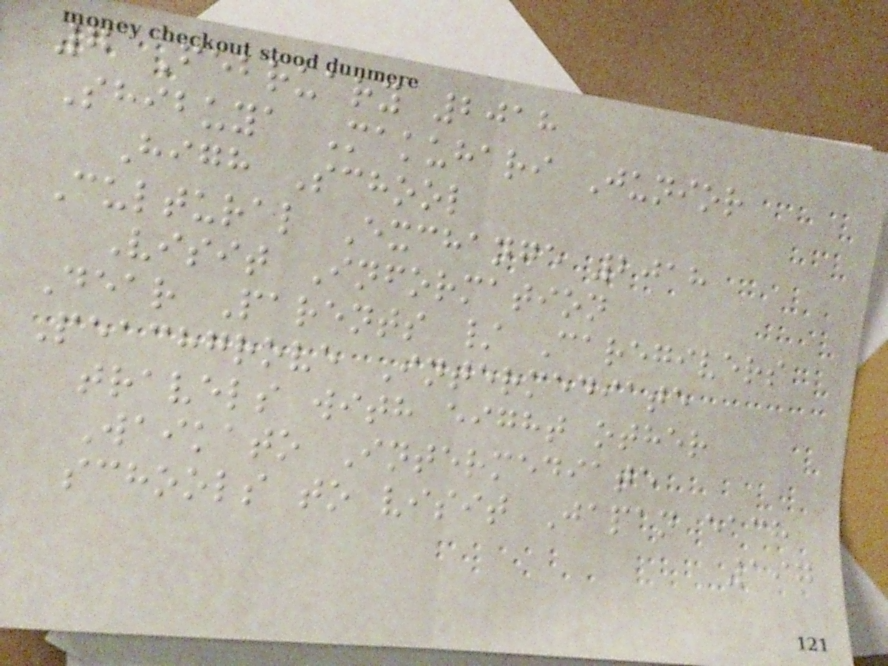7 February 2018
Shibuya Makuhari Junior
High School
Cultural Exchange 2018
Visit Information
Dear Parents / Caregivers
Peachgrove Intermediate
travels with eight other
Waikato Intermediate
schools to visit Japan each
197
